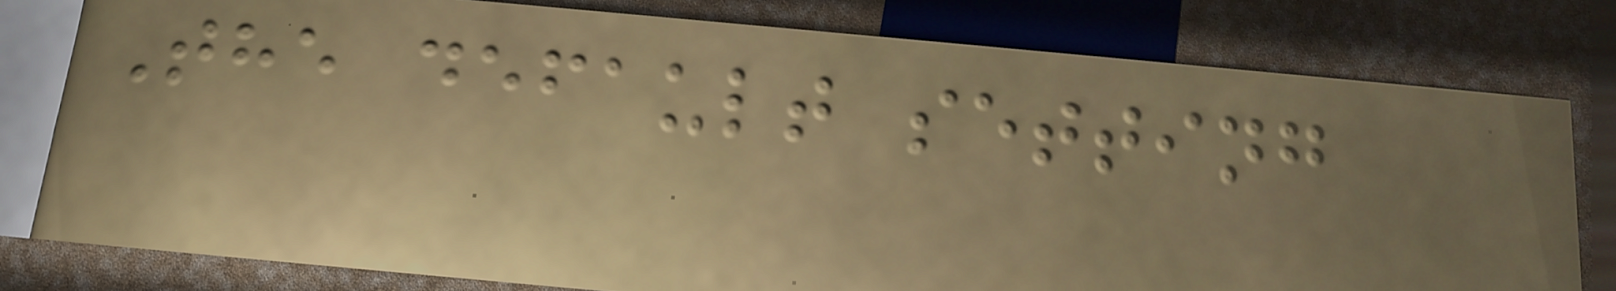The default setting
